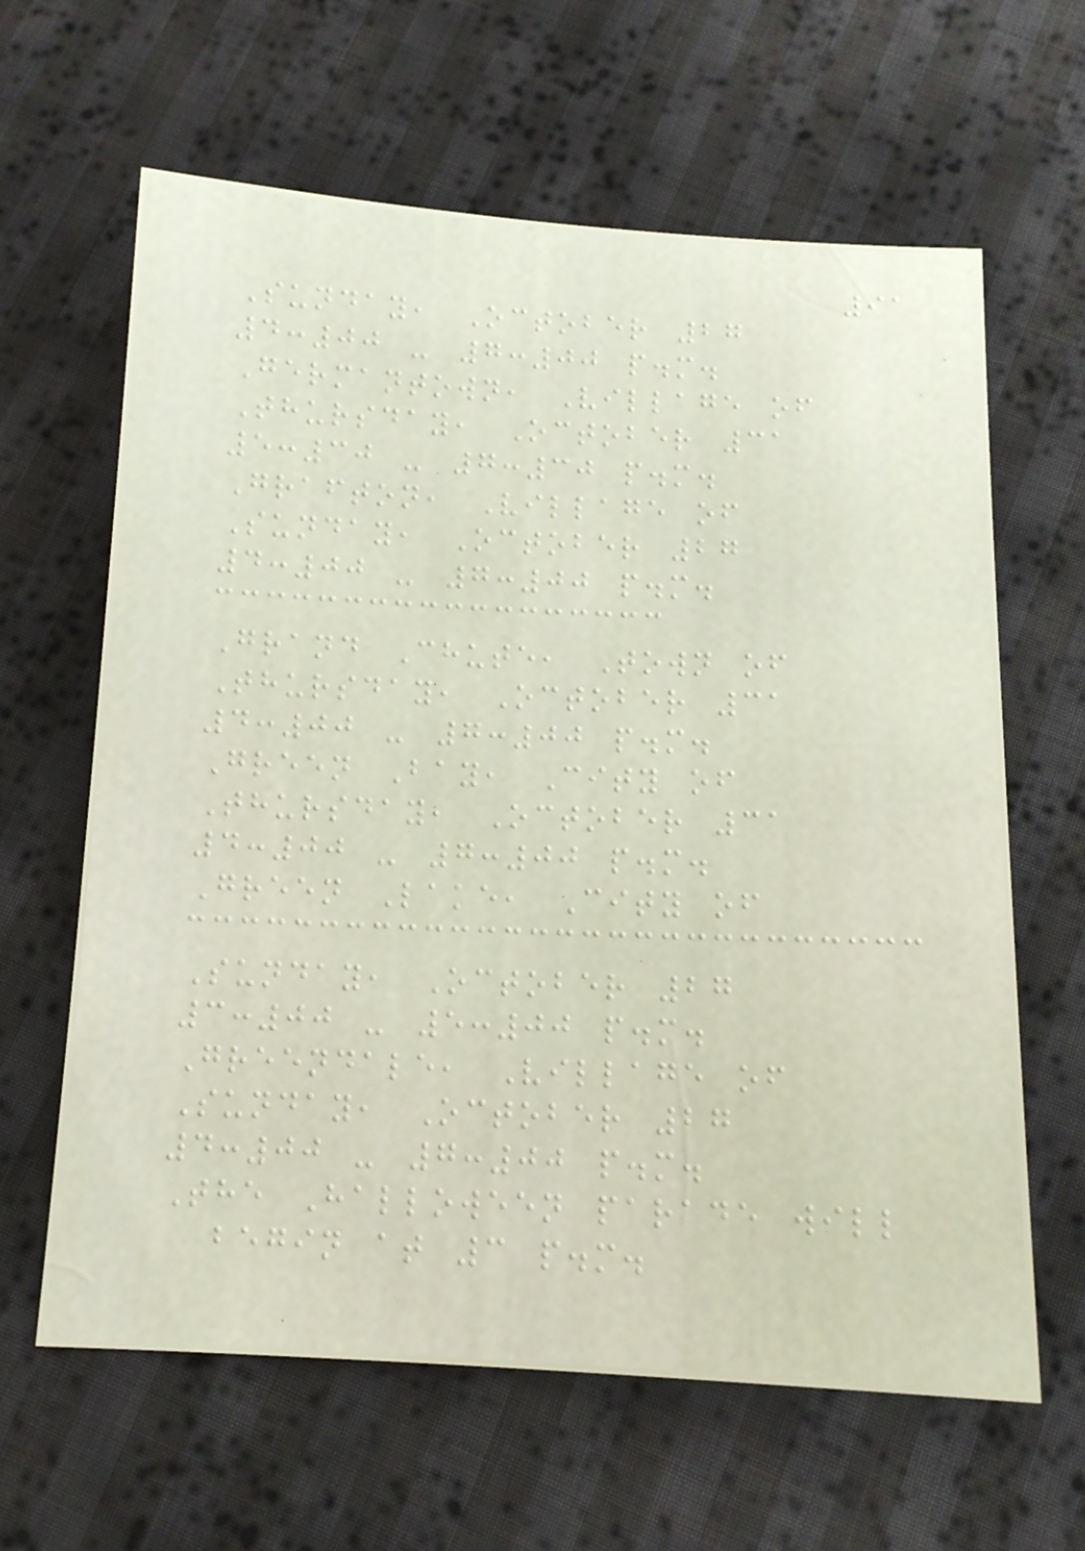91
Sunday, October 27
4:00 - 7:00 p.m.
Germantown, Village of
Thursday, October 31
5:30 - 7:30 p.m.
Grafton, Village of
Sunday, October 27
4:00 - 7:00 p.m.
Grand Chute, Town of
Thursday, October 31
4:00 - 7:00 p.m.
Green Bay, City of
Thursday, October 31
4:00 - 7:00 p.m.
Green Lake, City of
Sunday, October 27
3:00 - 5:00 p.m.
Greendale, Village of
Sunday, October 27
4:00 - 7:00 p.m.
The Halloween parade will
begin at 3 p.m.
